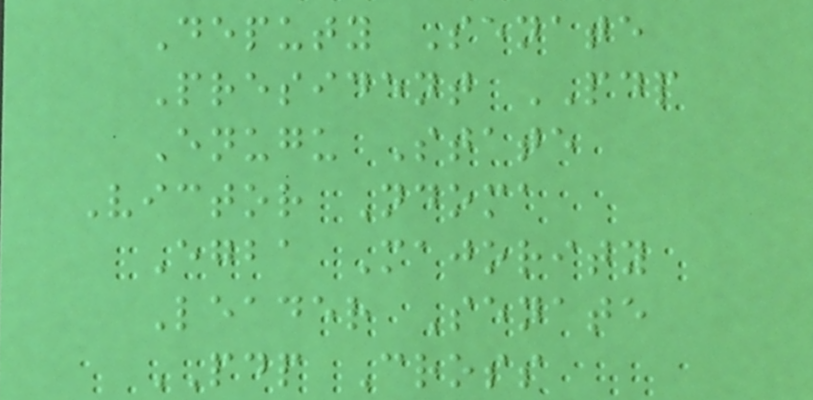Deputy Senate
President PDP
Enugu State
Victor Ndoma
Egba Majority
Leader Senate
PDP Cross
